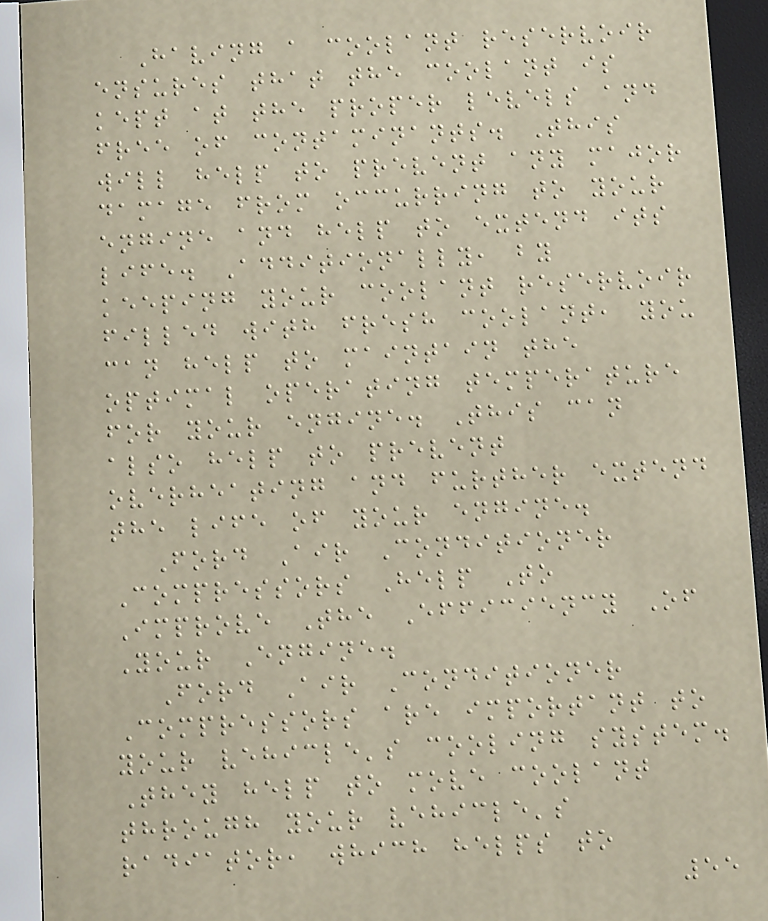Having a coolant reservoir
ensures that the coolant is
kept at the proper levels and
free of contaminants. This
will help to prevent any major
damage from occurring to your
engine and help to extend its
life. Additionally, by
keeping your coolant reservoir
filled with fresh coolant, you
can help to maintain the
optimal operating temperature
for your engine. This can
also help to prevent
overheating and further extend
the life of your engine.
Ford Air Conditioner
Compressors Help To
Improve The Efficiency Of
Your Engine.
Ford Air Conditioner
Compressors are important to
your vehicle's cooling system.
They help to move coolant
through your vehicle's
radiator, which helps to
55
